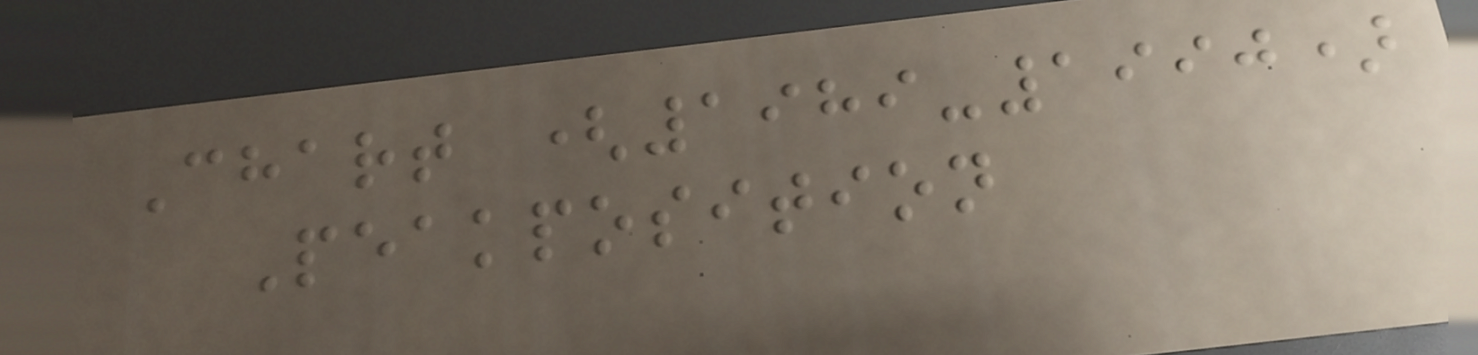Chart (1989-1990)
Peakposition
